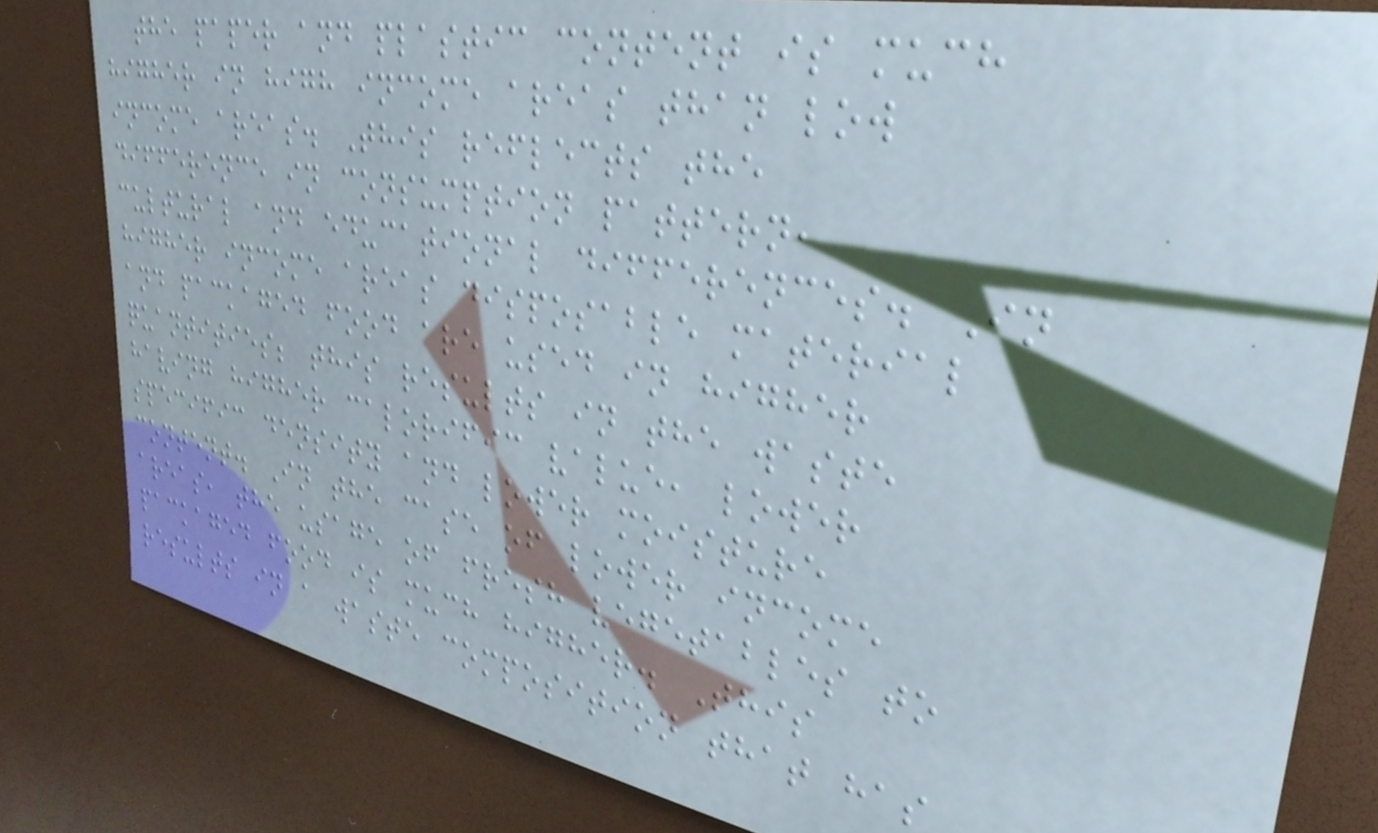the paper and plastic content is much
higher in high income areas than low
income areas. This reflects the
difference in consumption pattern,
cultural and educational differences. In
higher income areas disposable material
and packaged food are used in higher
quantities; this results in the waste
having higher calorific value, lower
specific density and lower moisture
content. In the case of lower income
areas, the usage of fresh vegetables to
packaged food is much higher. This
results in a waste composition that has
